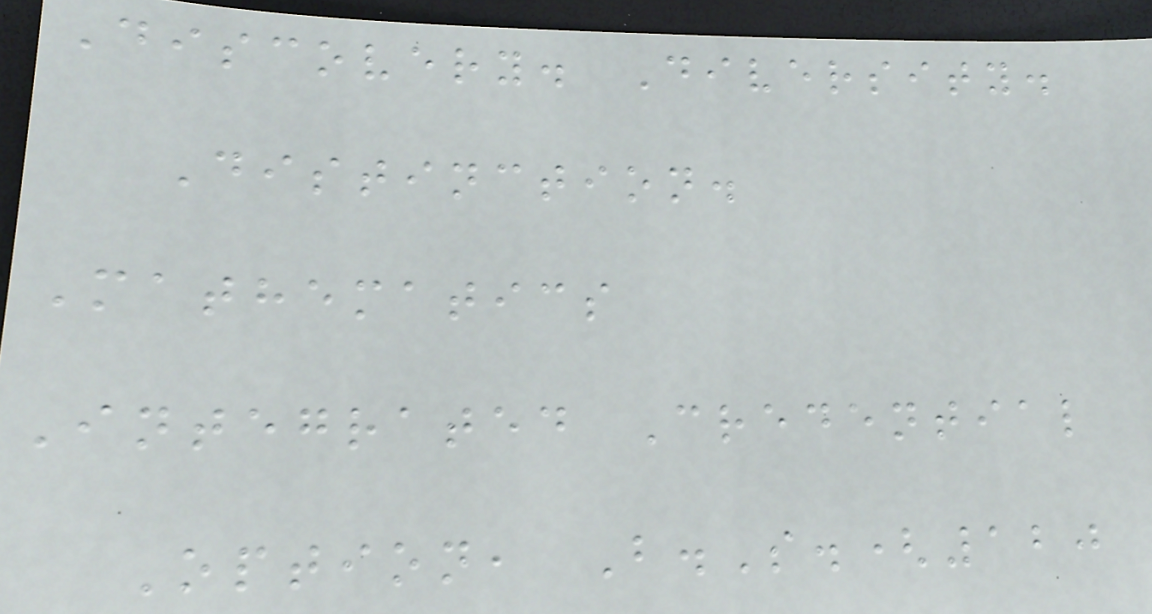Discovery. Diversity.
Distinction.
Mathematics
Integrated Credential
Option, B.S.(120
